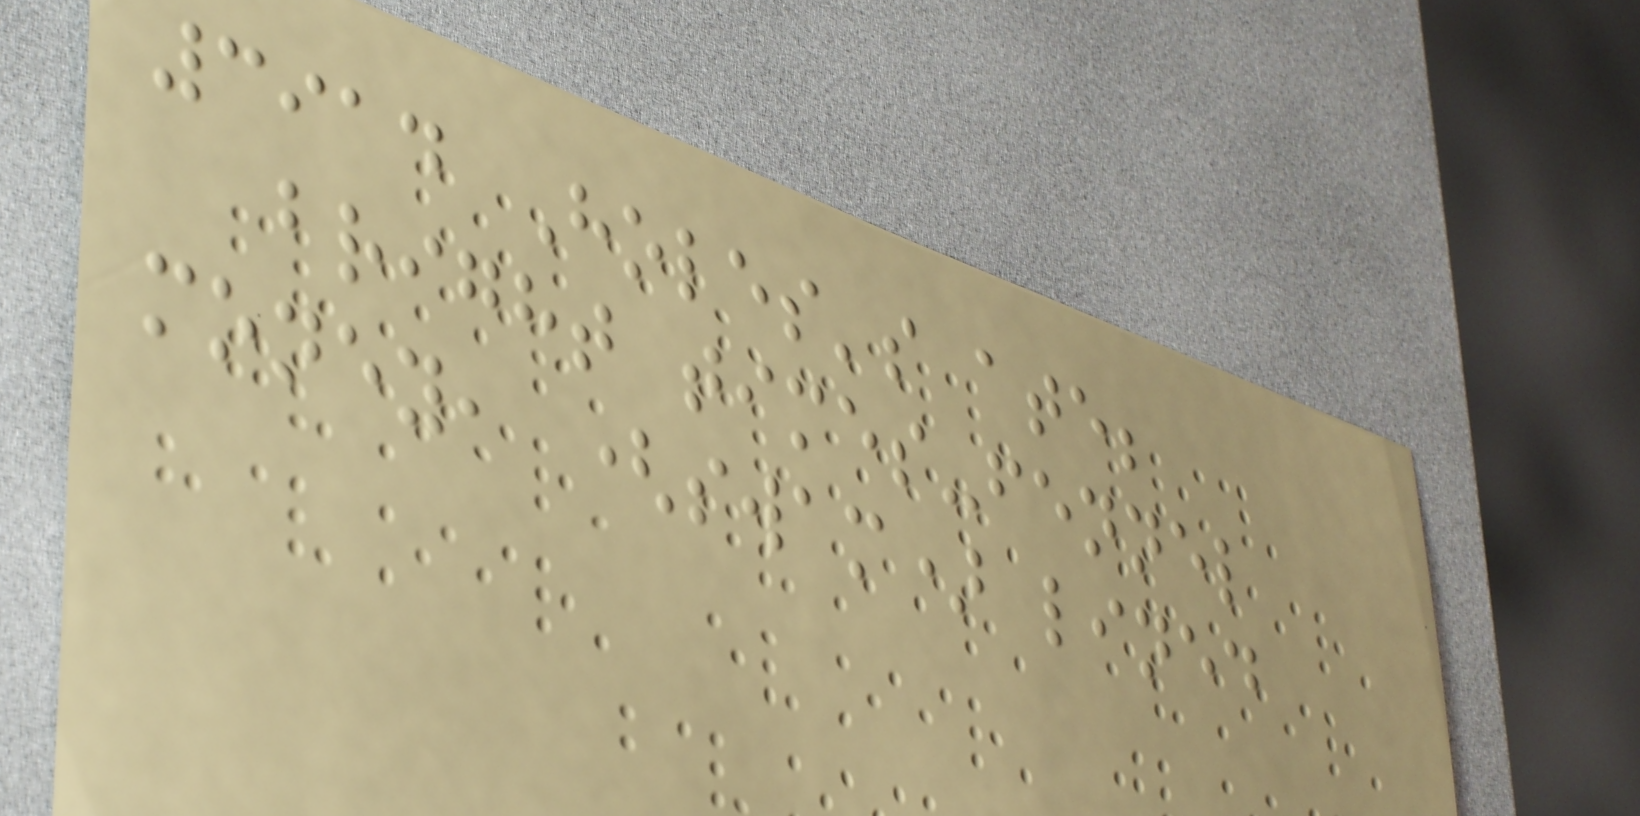3914 Holes's ate;
bright times-fennel
money, (swam) lined
